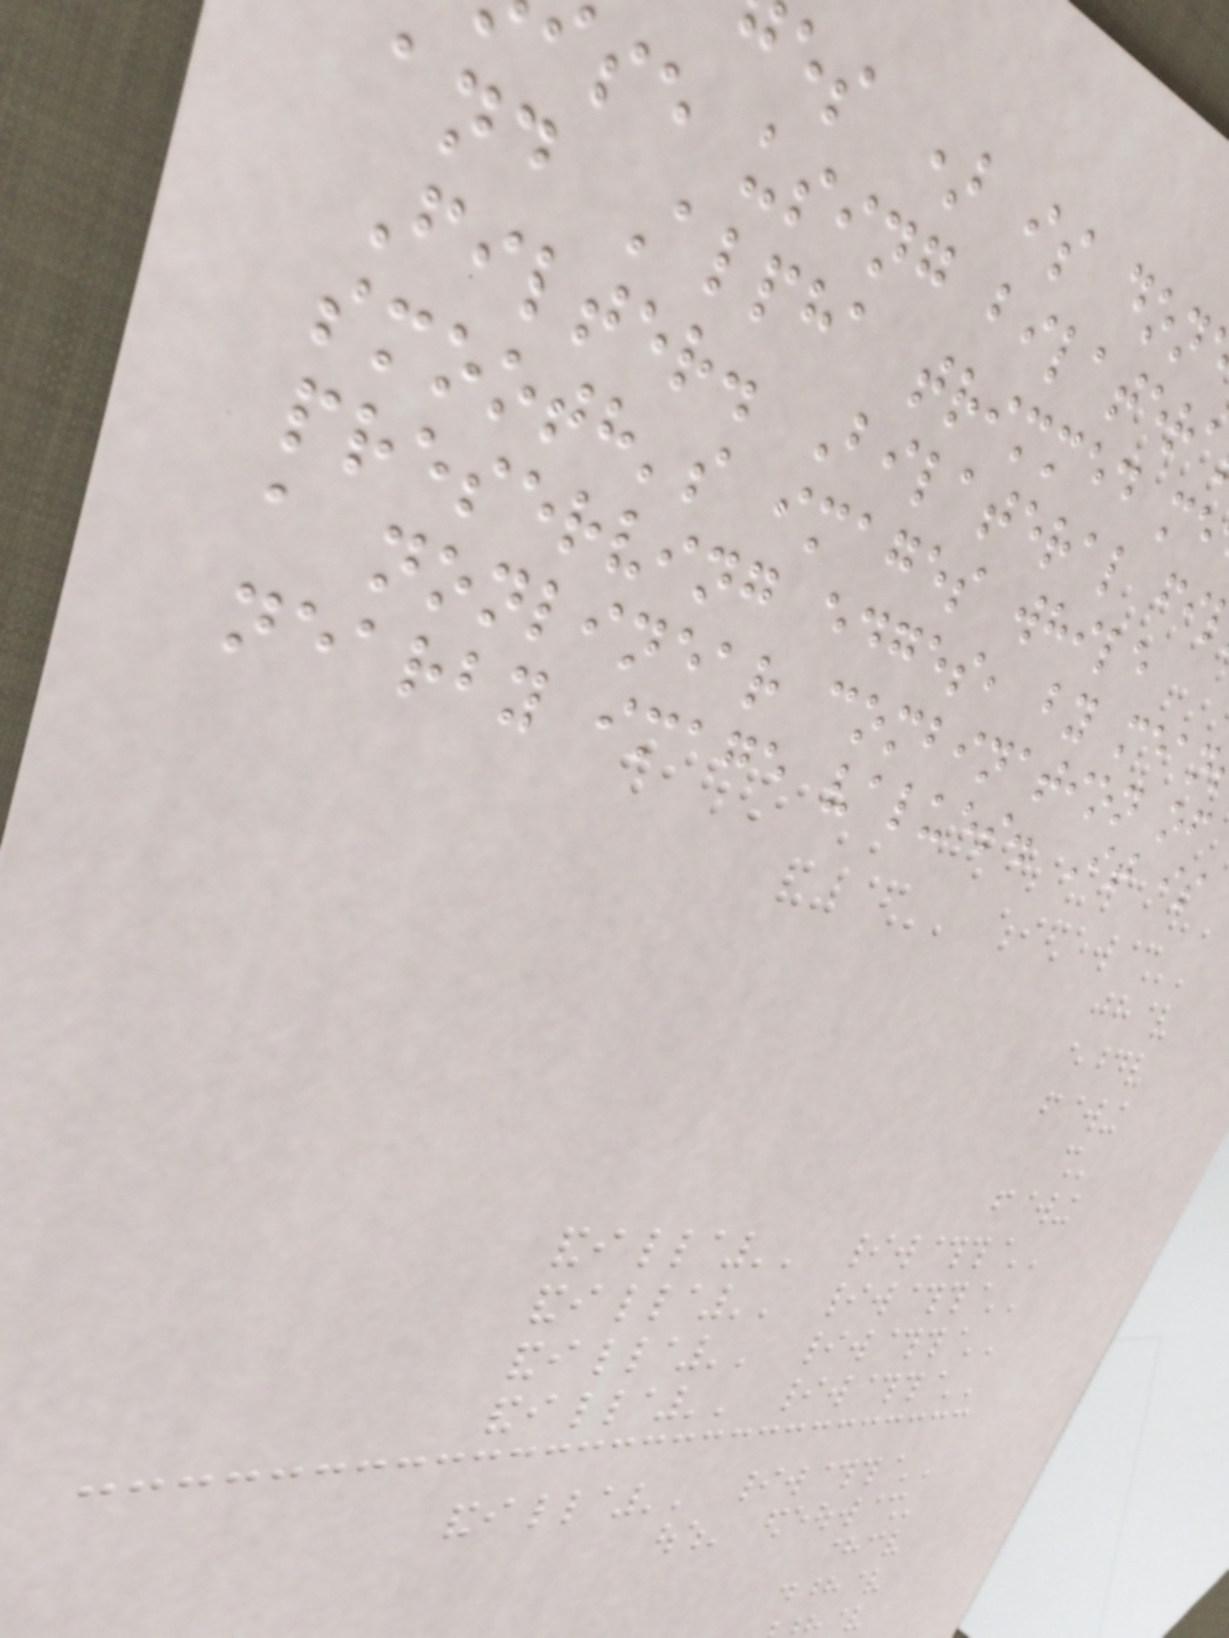es ) is don
se using bilatera
and Alpha trimmed me
Filter. Bilateral fi
smooth's images while
preserving edges, by mean
a nonlinear combination of
nearby image values. It is
